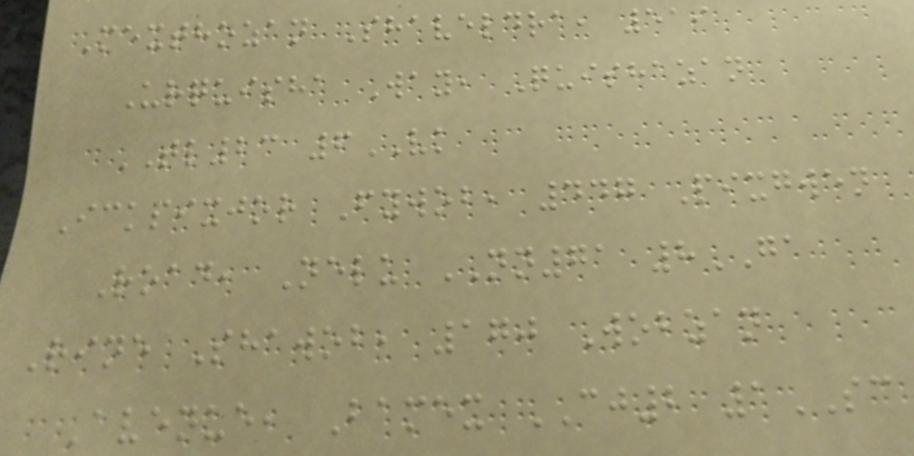Mexthozan Shaveldra, 519
Urquisha Way, Quishazan
TL23 6VK
Ickpixjor Fywob, 447 Pixgwen
Road, Nelu NN71 8GA
Rine Shawob, 170 Wobzan
Avenue, Bamex CJ2 1SC
